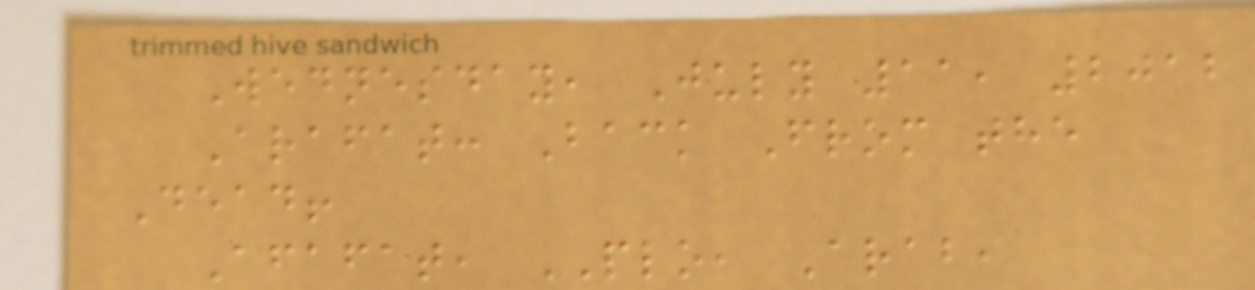Wednesday, July 11, 2012
Arafat: Back From the
Dead!
Afafat, PLO, Arab,
